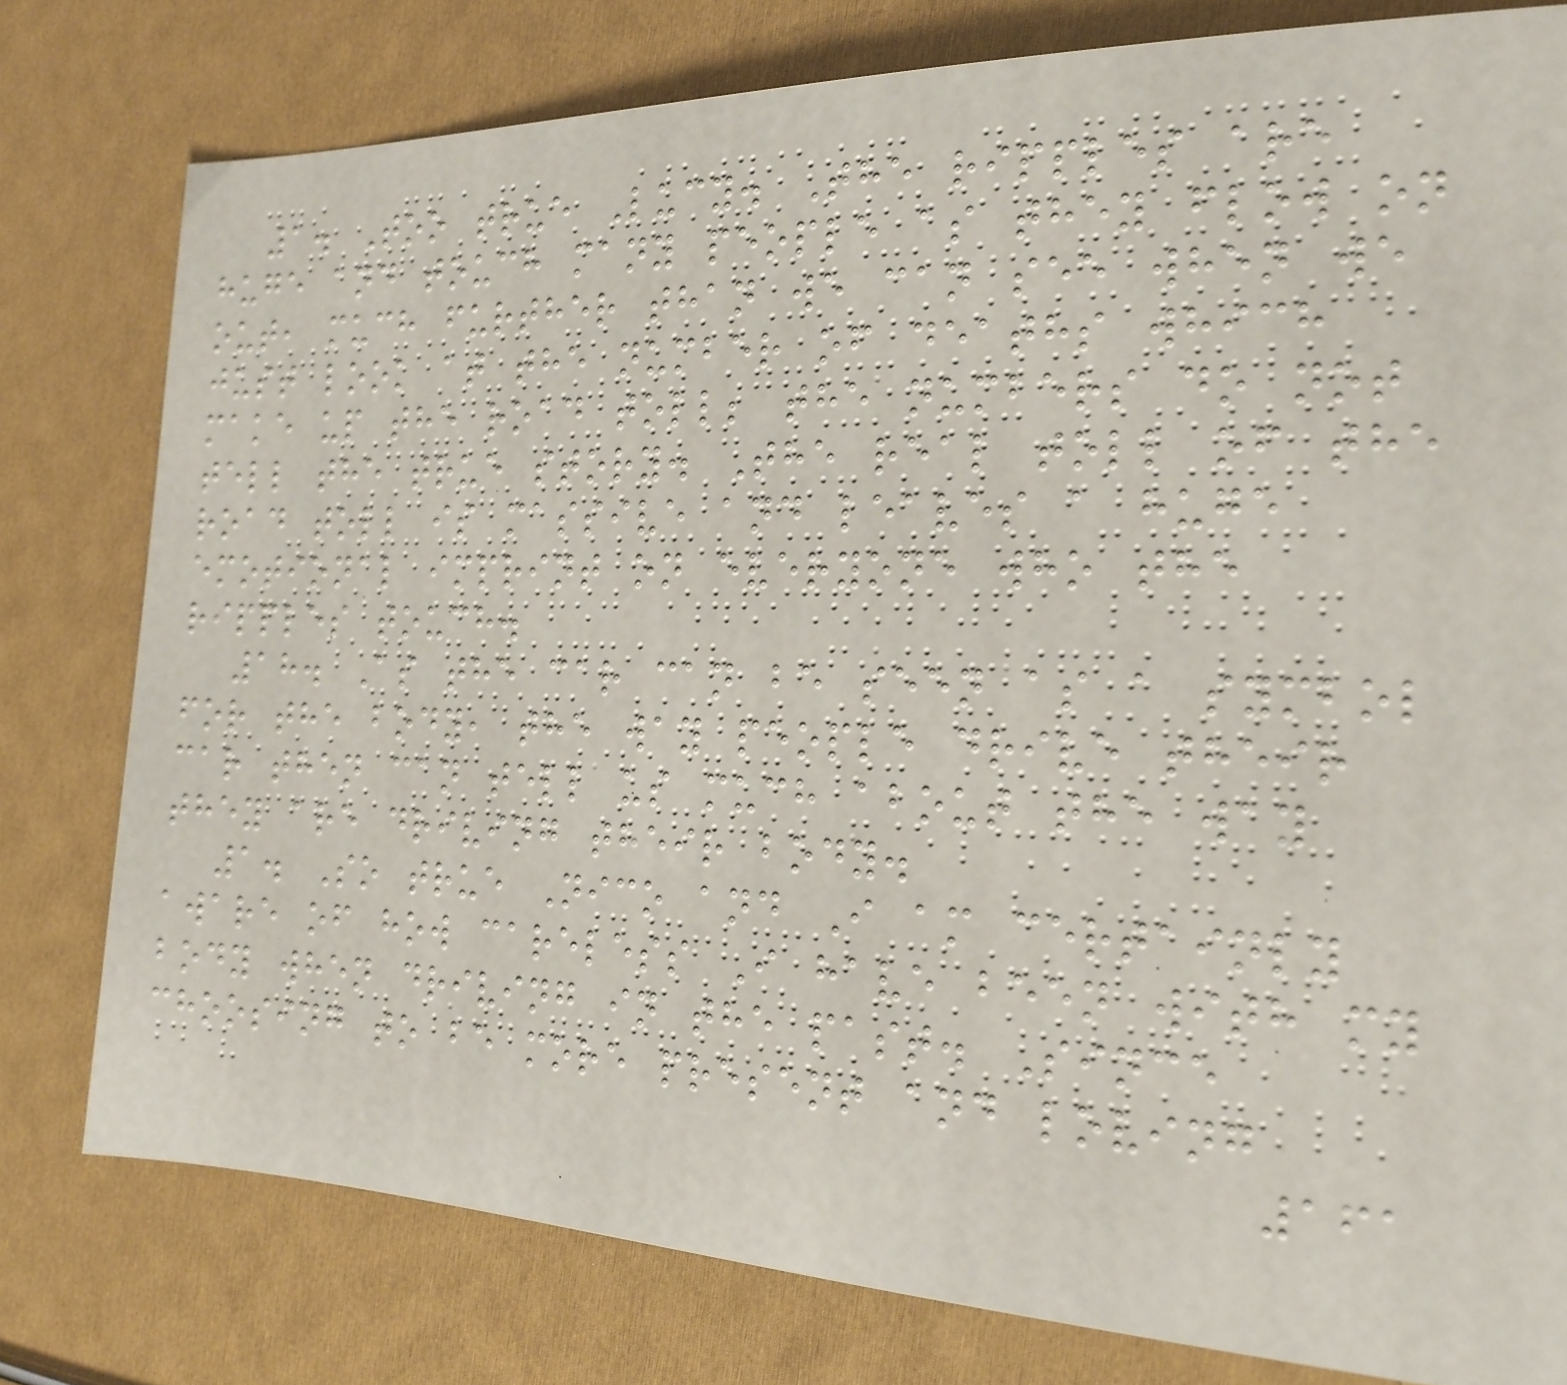1. Too true Lucy. The ripples are
huge and touch many people as they flow on
out, much further than we can see when we
just look at the number of deaths which
make up the road toll; the numbers do not
tell the true story. The real toll of the
road toll is massive and leaves a huge
emotional imprint on everyone who the
ripples touch.
18. As the car can be seen as a symbol
for the body, the way people drive their
car then can tell us much about the way
they are driving their body.
1. So true Nico and I am certainly
aware of how careless I have been with my
body when driving in the past. Since
choosing to be more present and loving
161
